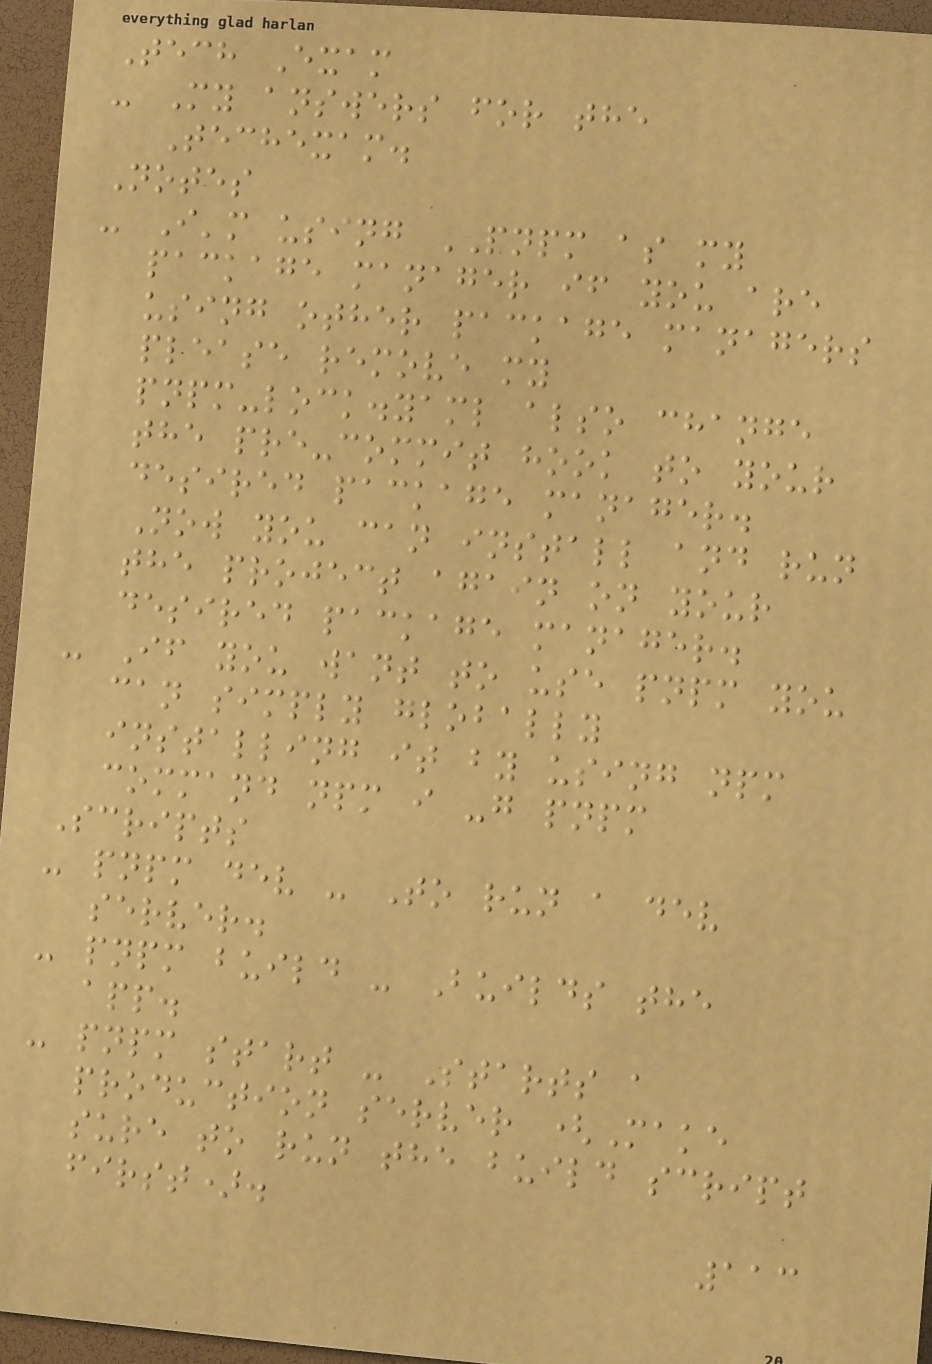Tech Exam
- My answers for the
Techexam.
Notes
- I'm using PNPM as my
package manager if you are
using other package managers
please remove my
pnpm-lock.yaml also change
the pre-commit hook to your
desired package manager.
Now you can install and run
the project again on your
desired package manager.
- If you want to use pnpm you
can simply globally
installing it by using npm
command npm i -g pnpm
Scripts
- pnpm dev - To run a dev
server.
- pnpm build - Builds the
app.
- pnpm start - Starts a
production server (Make
sure to run the build script
first).
113
